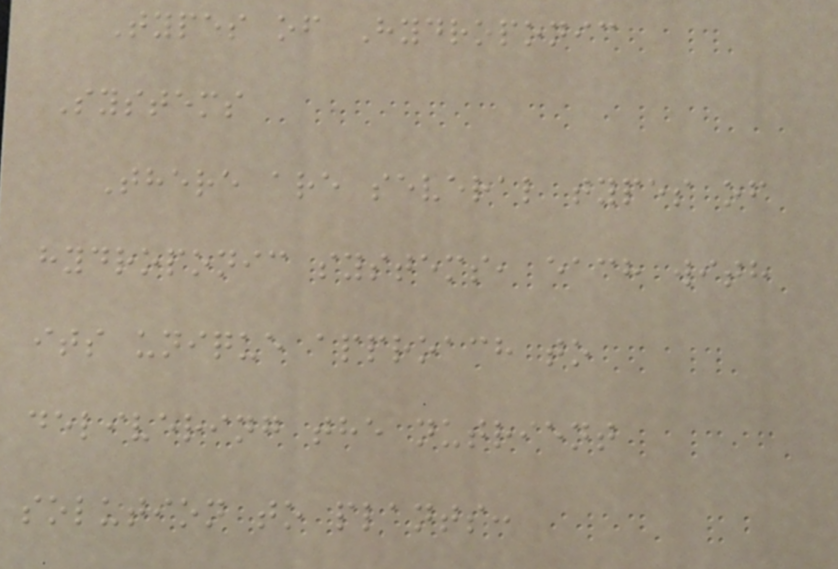Types of Hydroponic
Systems
There are several types of
hydroponic systems, each with
its unique approach to
delivering the nutrient
solution to plants:
